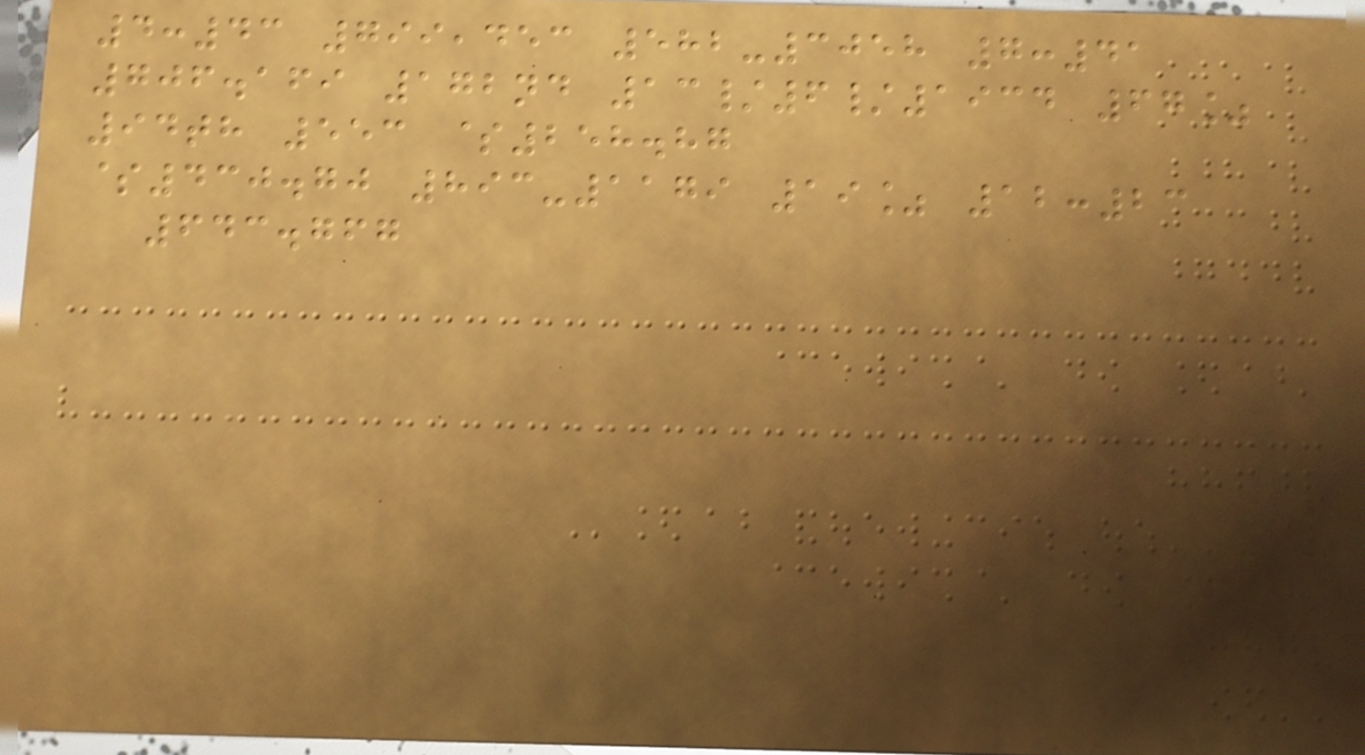4:43 799,453 582-3058 7:41
706.169 172nd 13/6/1934 67%
94th 553 $258.87
$430.70 893-1179 19% 12:23
643.767
